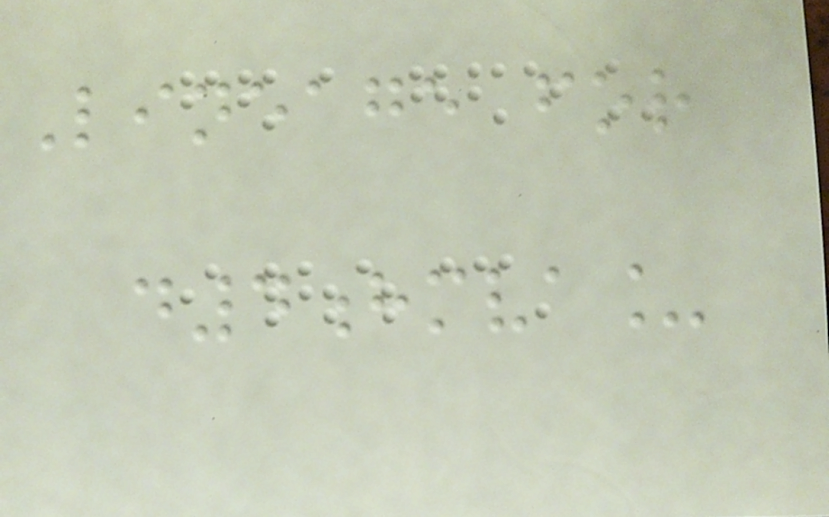Lineage for
d4hmva_
